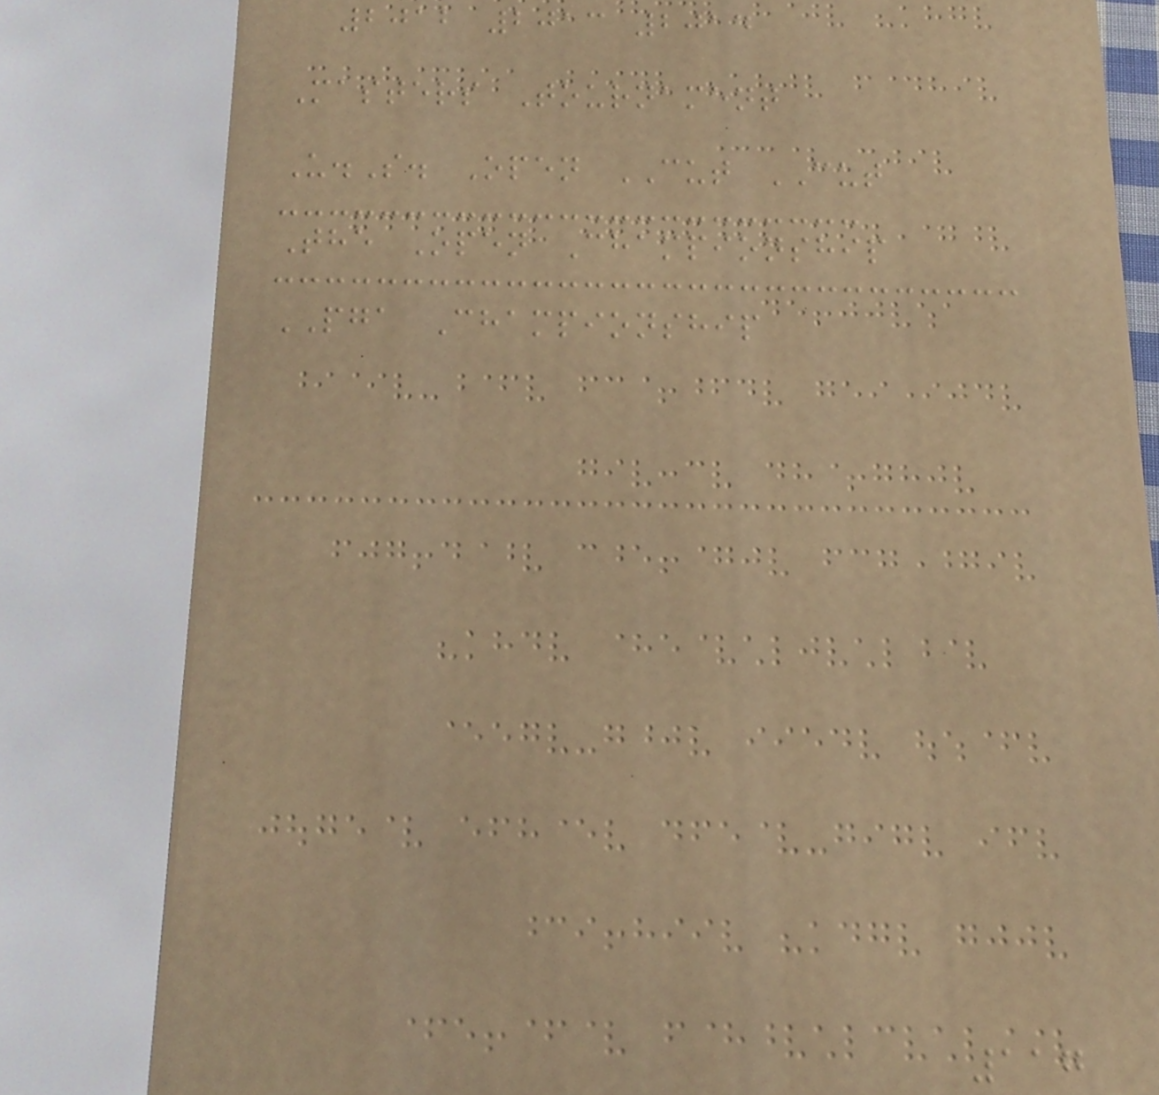2012 2013 2014
Masters Tournament
U.S. Open CUT CUT
The Open Championship
PGA Championship
117
